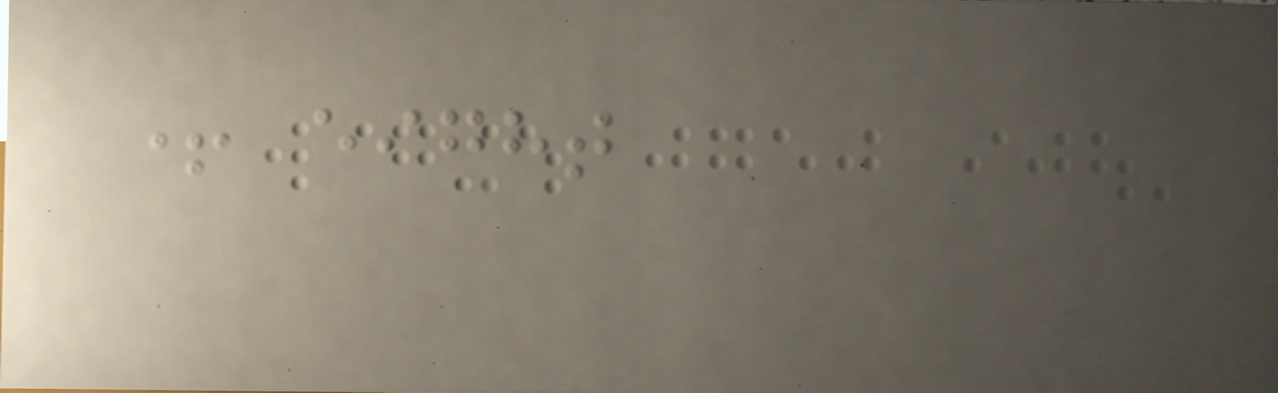+ eight
